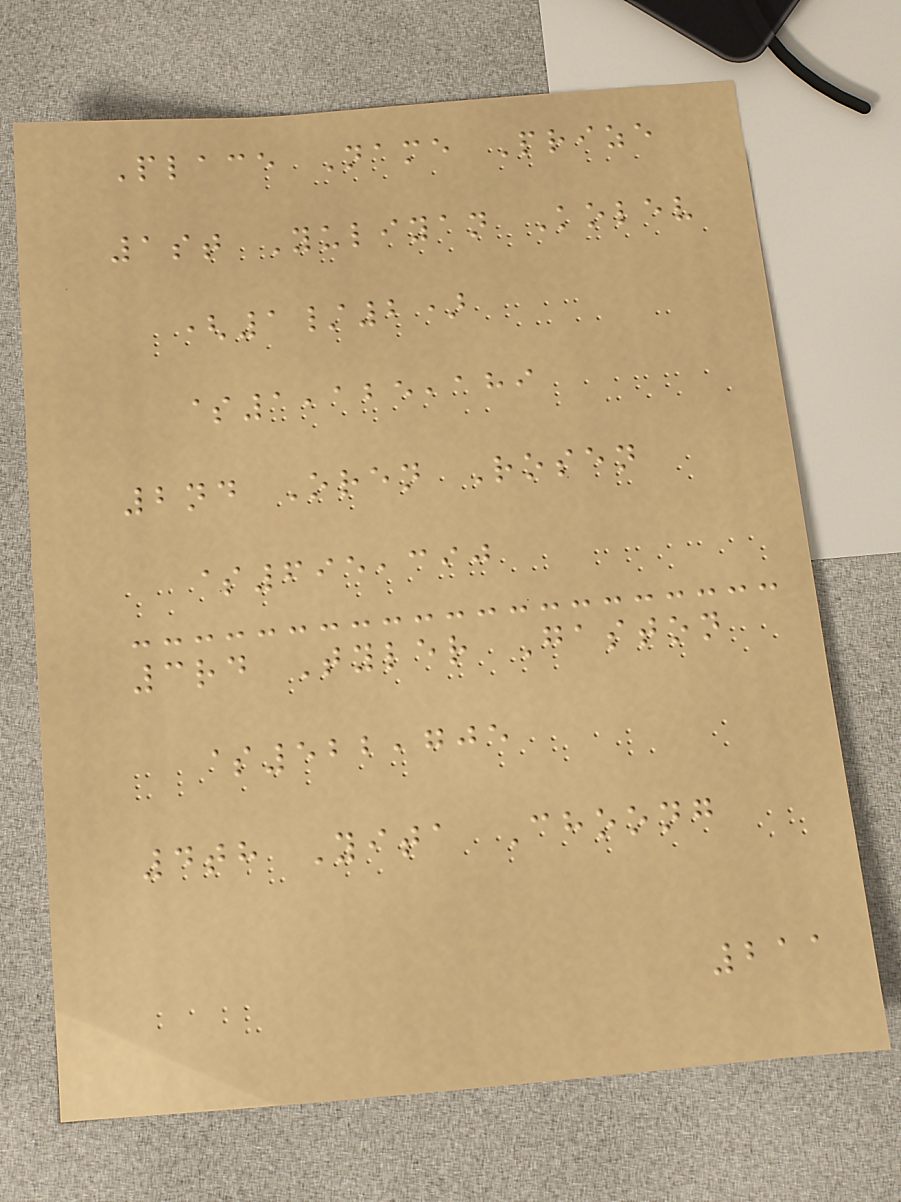Place Name Prize
1st Yuliyan Kolev
(1/2)
$1,125,189
2nd Oren Rosen
$695,390
3rd Tyler Gaston
$522,705
4th Yita Choong
211
